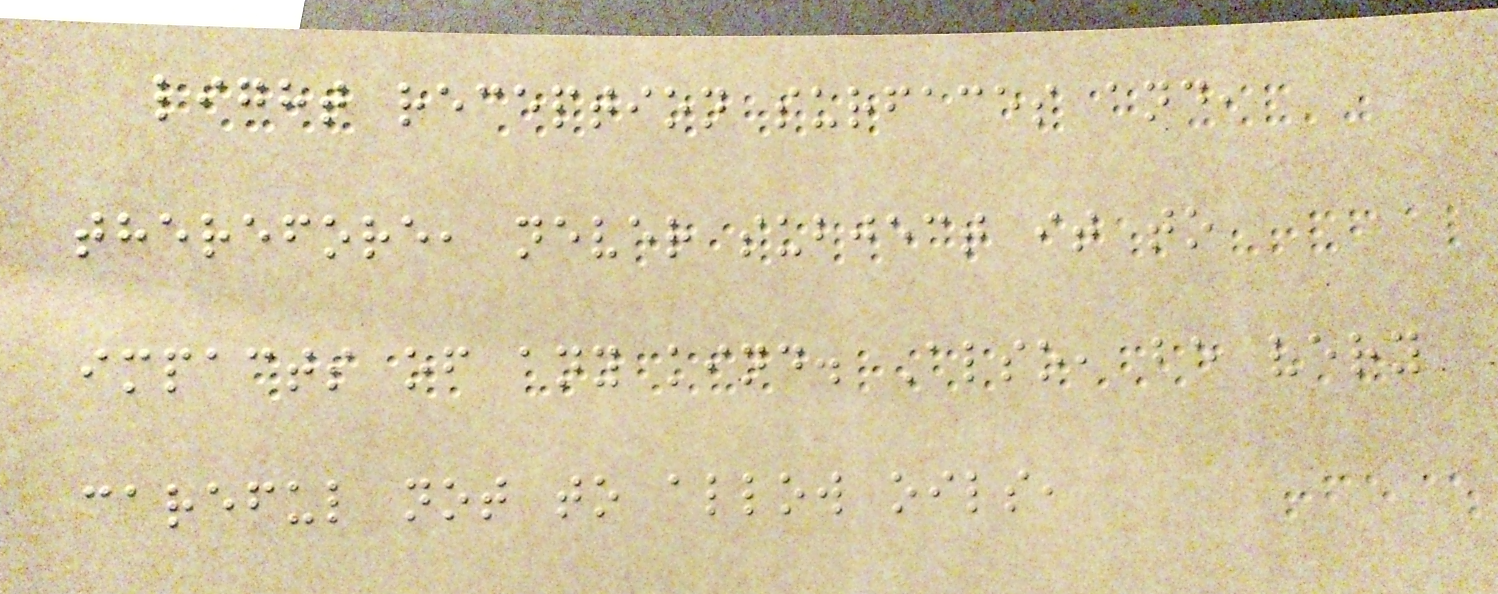light reception surfaces and,
therefore, never subject it to
impacts of any kind. Also, be very
careful not to allow oils,
